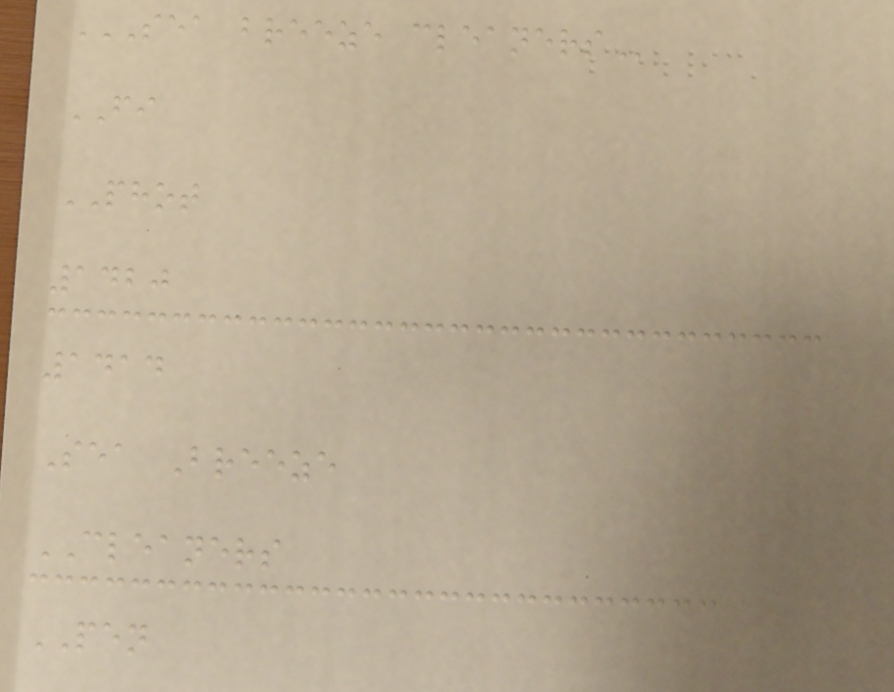SEA BREEZE CLEANERS
FI
PHOT
1420
1414
Sea Breeze
CLEANERS
PEN
